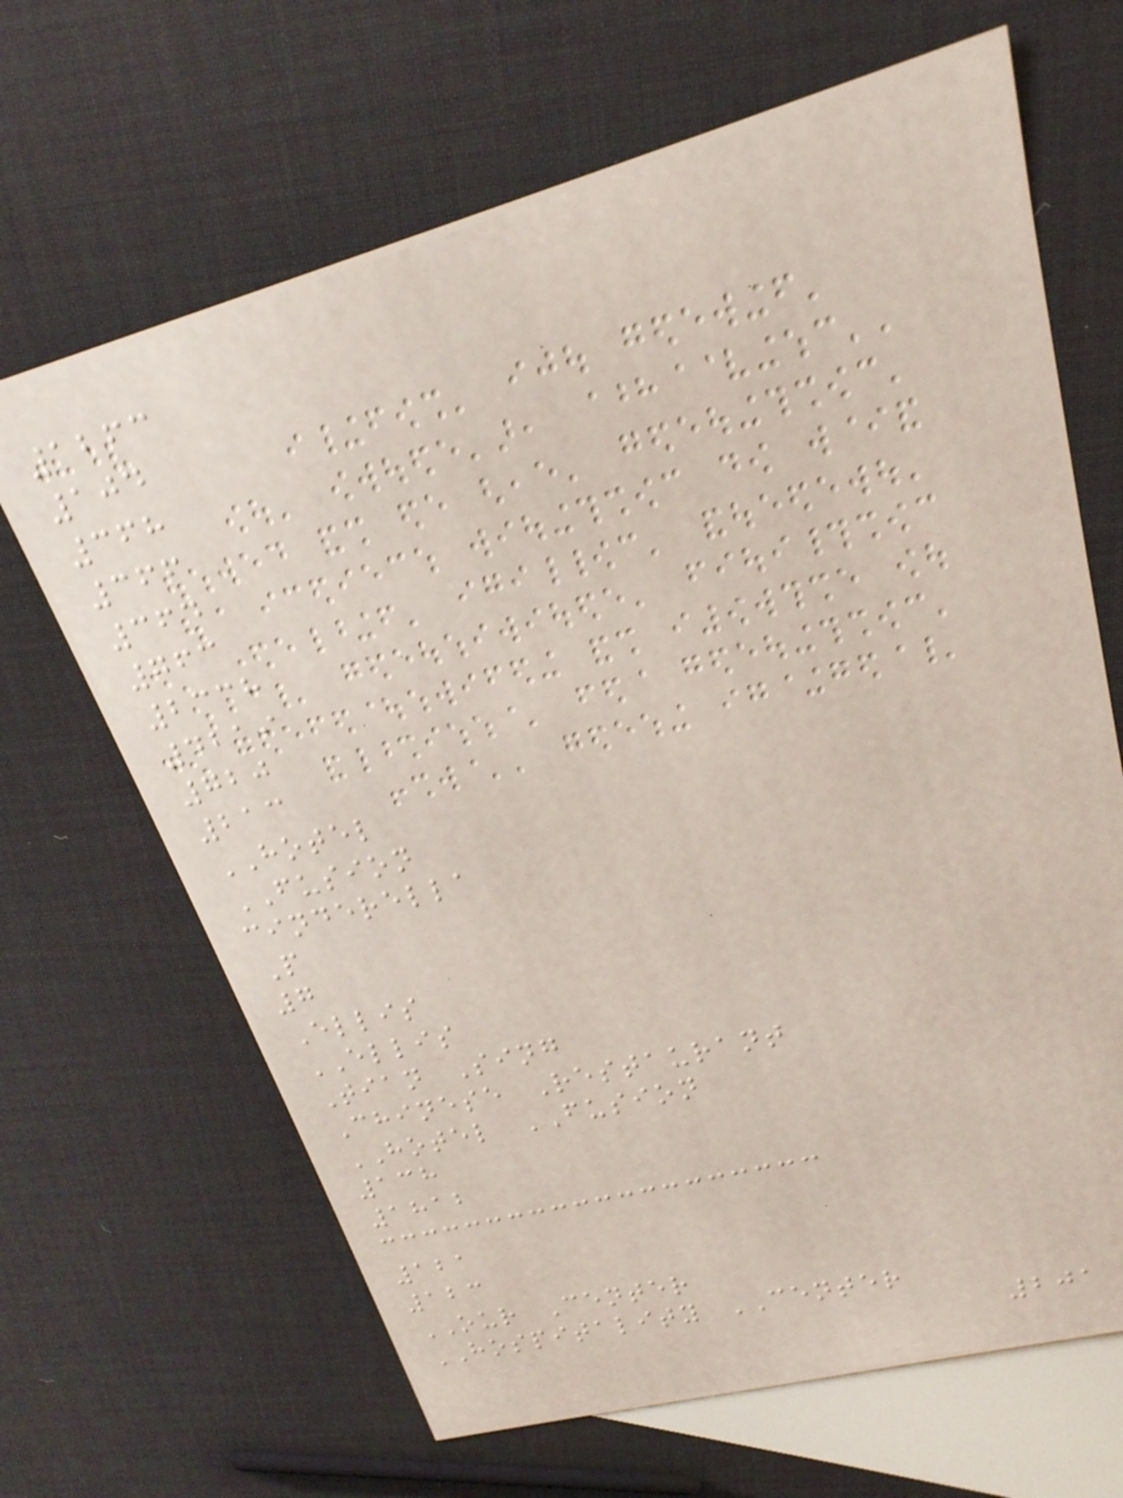1263
104
368
366
364
763
2338
4219
720
213
HOTEL
FUSION
cinderella
P
7
Ellis
ELLIS
Tian Sing
Chinese Restaurant
HOTEL FUSION
138
1812
121
123
OUR Center
HOSPITALITY CENTER
201
